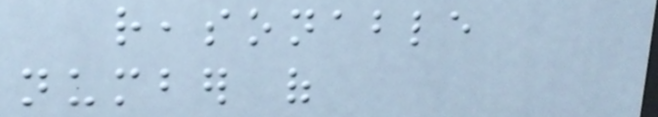reasonable
number of
